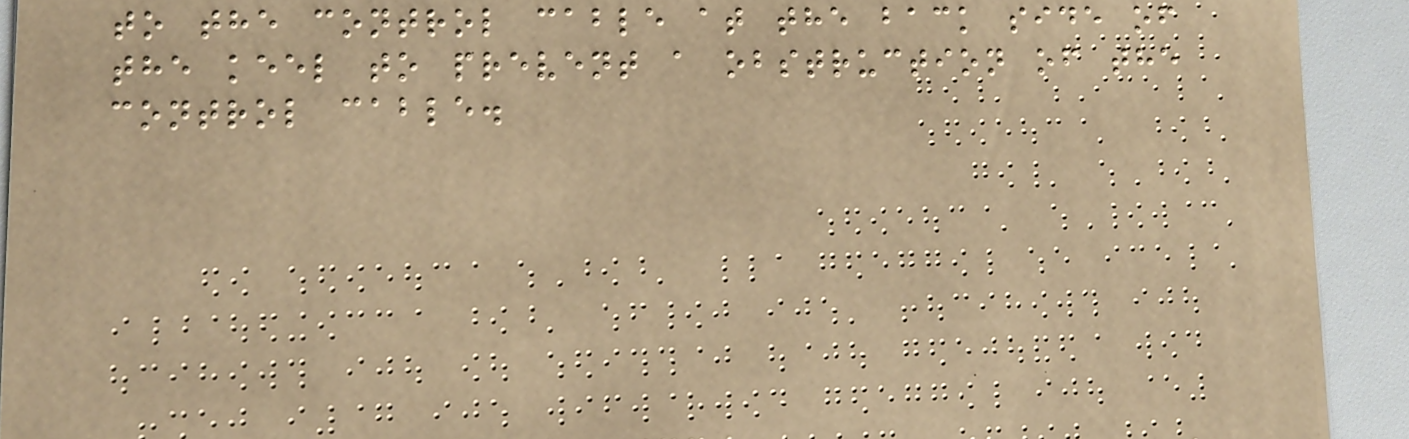to the control cable at the back side of
the keel to prevent a obstruction of the
control cable.
